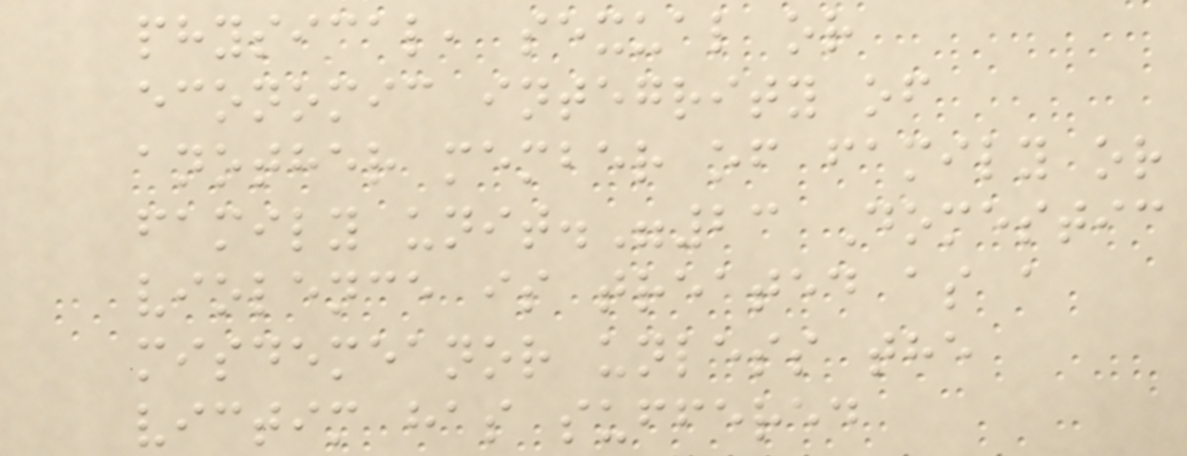physical, sexual or
economic integrity of
another member of family or
family unit."23 Domestic
violence is treated as a
misdemeanor unless the
victim has suffered
